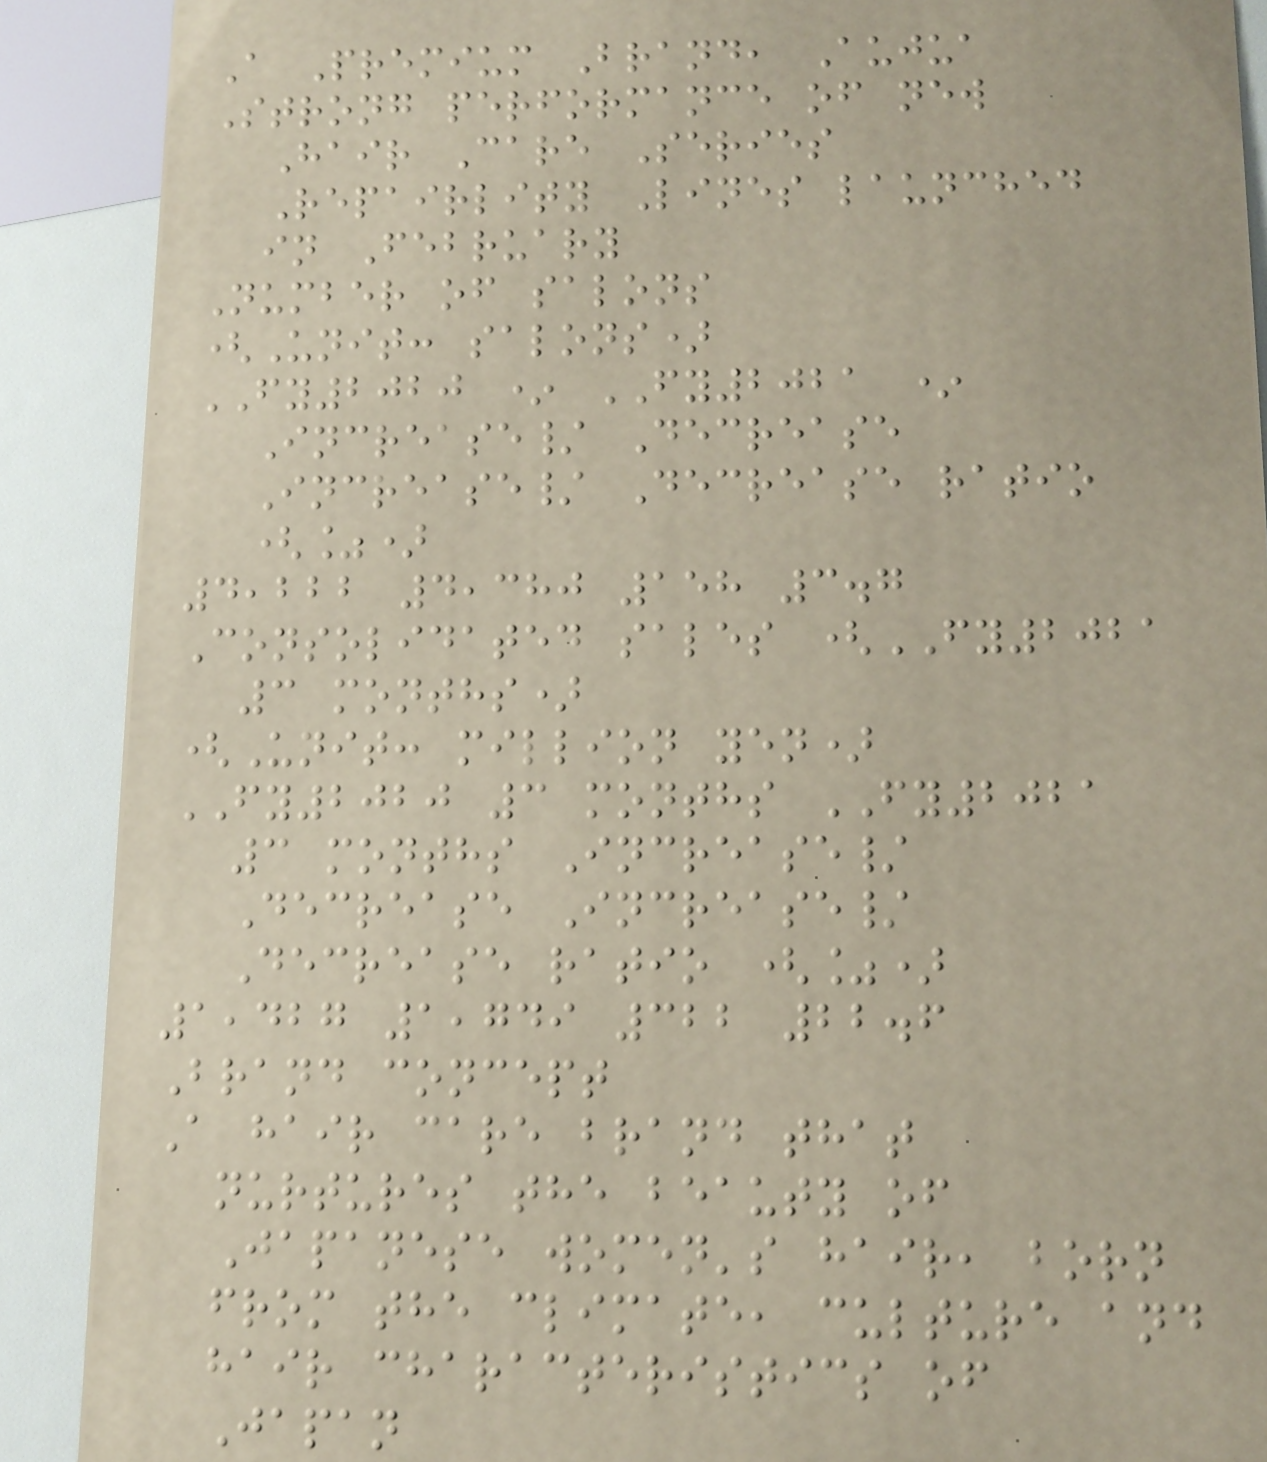A Premium Brand, Aujua
Strong performance of new
Hair Care Series
Repairlity Lines launched
in February
Number of salons
(Unit: salons)
FY2020 * FY2021 *
Increase/ Decrease
Increase/ Decrease ratio
(%)
4,222 4,380 158 3.7
Consolidated sales (FY2021
3 months)
(Unit: million yen)
FY2020 3 months FY2021
3 months Increase/
Decrease Increase/
Decrease ratio (%)
1,427 1,749 322 22.6
Brand concept
A hair care brand that
nurtures the beauty of
Japanese women's hair, born
from the climate, culture and
hair characteristics of
Japan
